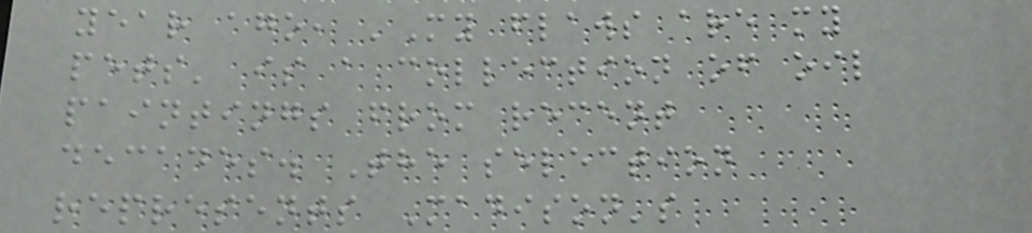year ago, 'My flaws are my
pets' is a collection of oil
paintings from recent
decades. The selection
represents Madison's
